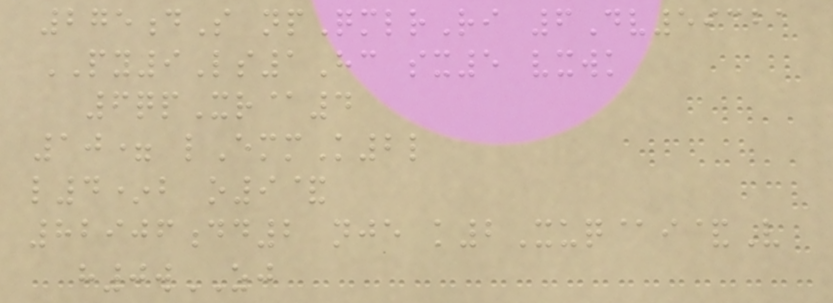275dS npQmlrRi 6Dv59321
PY9Ls1Hc sx5 vxwk
6qpXr@4
10= lEmmK2l
l4*b o9&
82906dd2 nje k2Xuq@i&V
h0wZJ
